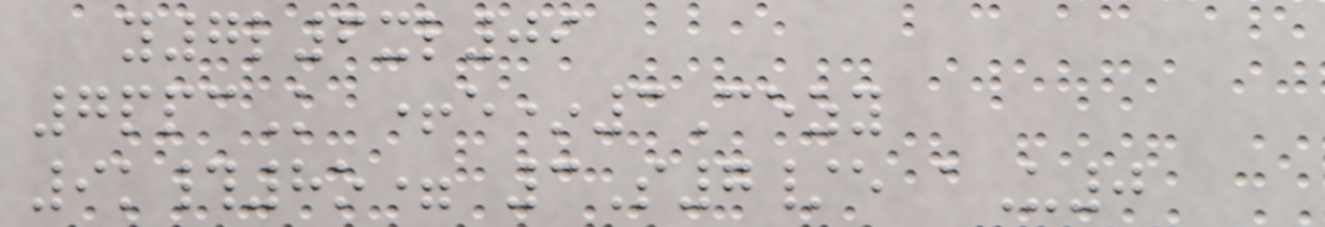y7l6xl09
7ppcK +e*3Cezy
9k#8o= 3S7/e aU0
